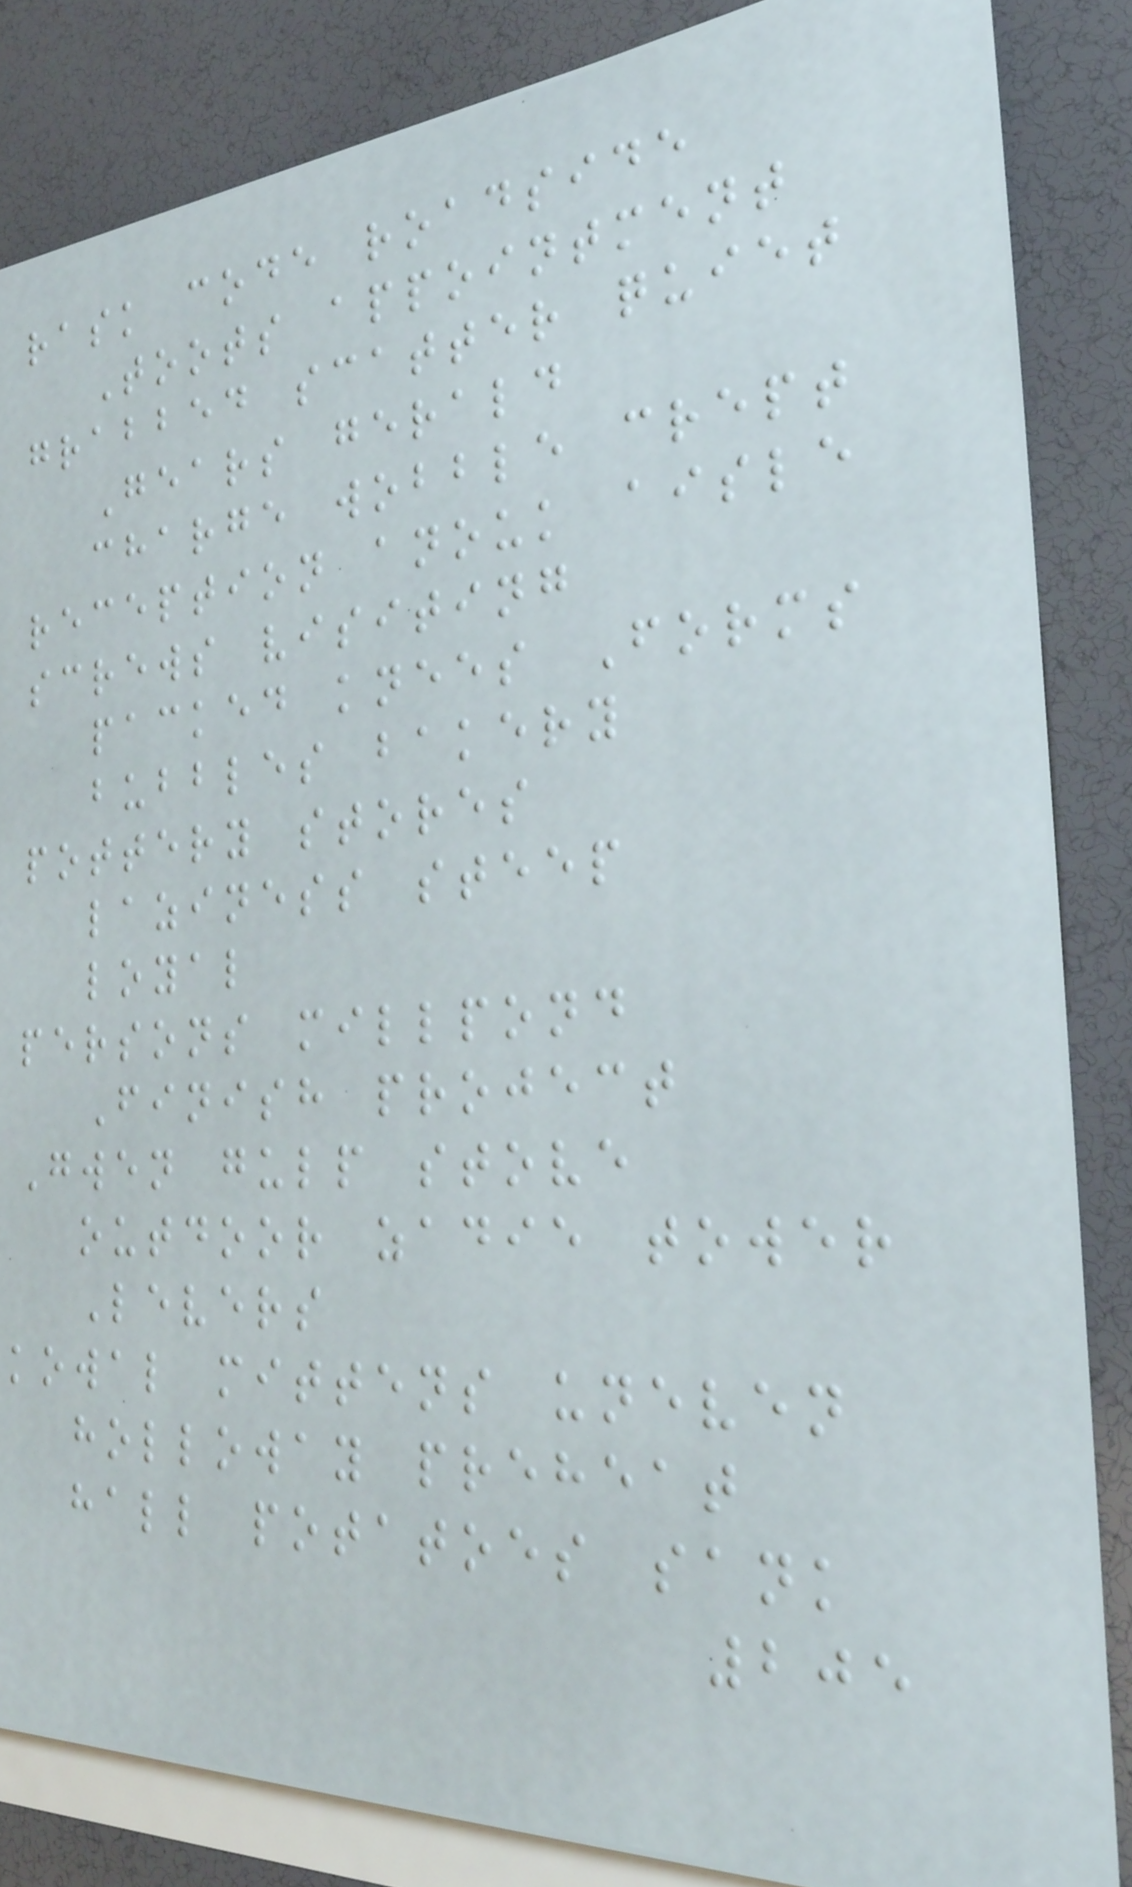rask code roadside
Toots appointment
grabbed scatter quiet
Gears gerald
charge wobble crept
reception anouk aisle
screws visiting
packed knees Forms
bubbles bakery
pottery stores
laziness steep
loyal
persons millpond
Finish project
Gwen gulp stove
outdoor zadie tower
Levers
kowal mittens uneven
holloway preheat
hall potatoes sank
205
